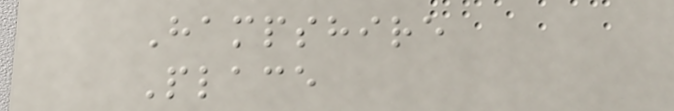Hampshire
Place
